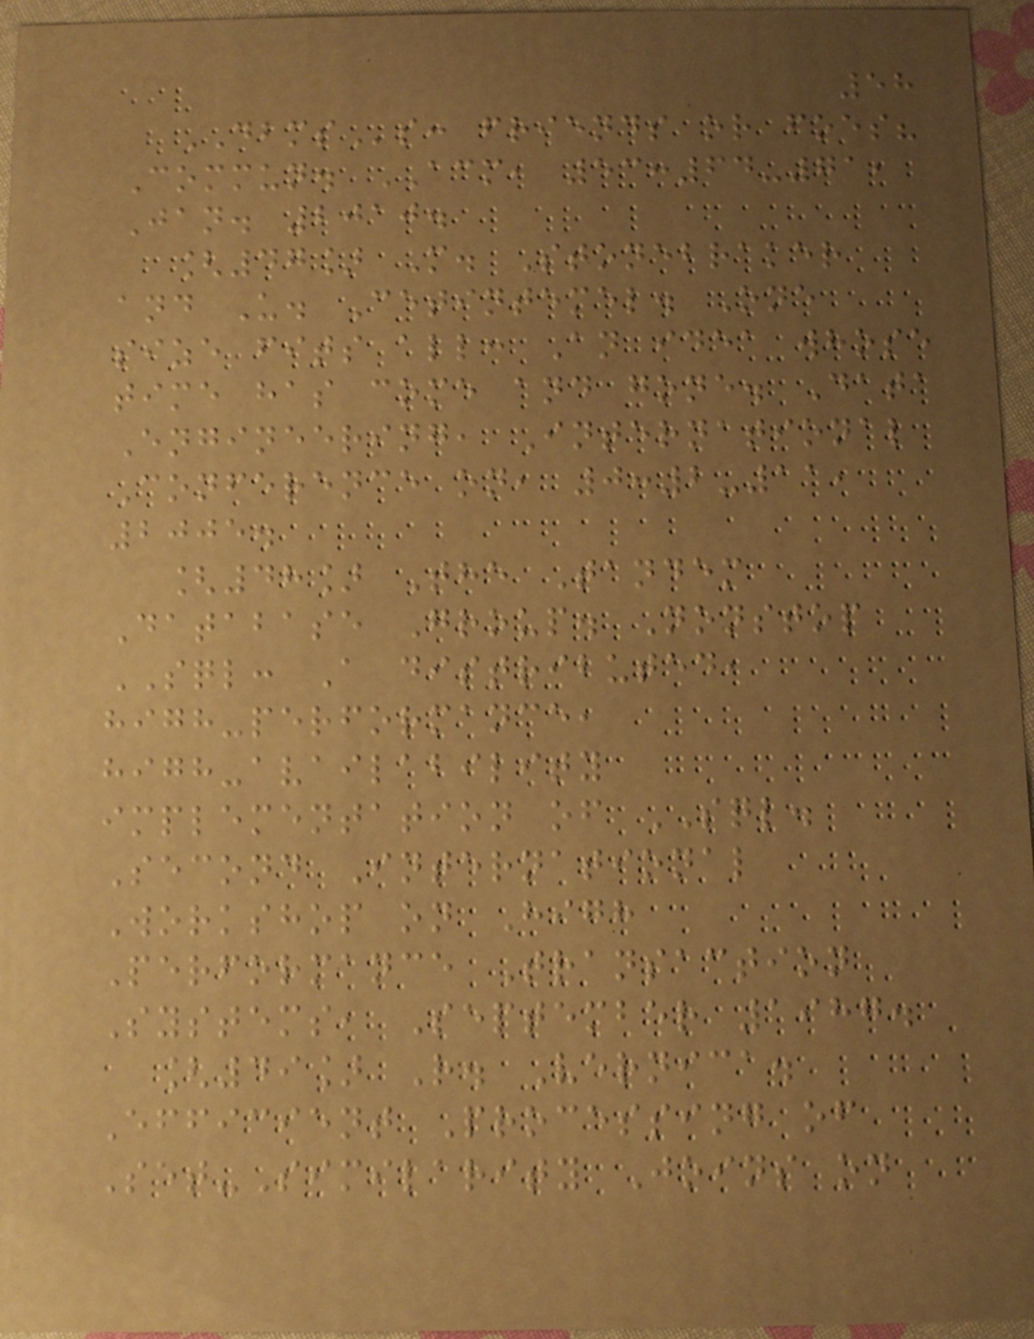58
DBMSs: friends or foes?
Commun. ACM, 53:64-71,
Jan. 2010.
[47] M. Stonebraker
and U. Cetintemel. One
size fits all: An idea whose
time has come and gone. Data
Engineering, International
Conference on, 0:2-11,
2005.
[48] The Tandem
Database Group. Nonstop
SQL: A distributed,
high-performance,
high-availability
implementation of SQL.
Second International
Workshop on High
Performance Transaction
Systems, September 1987.
[49] R. Vernica.
Efficient Processing of
Set-Similarity Joins on
